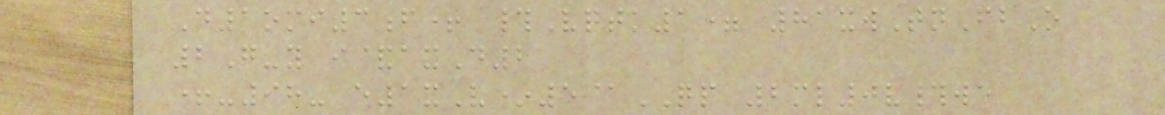D1omi3f+ #Vqtk1= 81xwTnFbO
2G-y i&axD2
+-98- e1xV*5@QP 2ml0v#we
